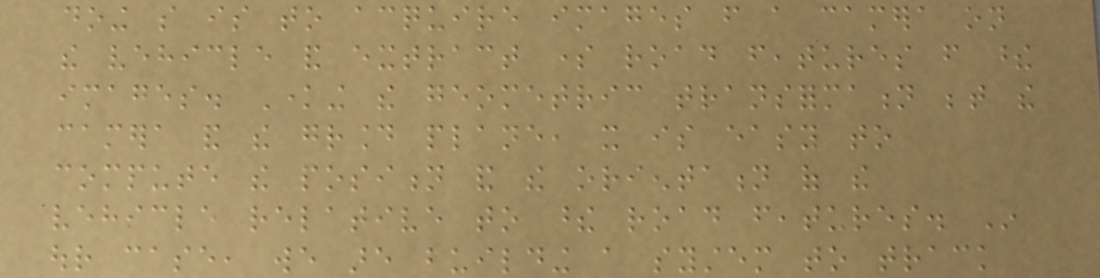doing so is to acquire images from a camera on
the vehicle and extract some road features from these
images. Knowing the geometric transformation between the
camera and the ground plane, it is easy to
compute the position and the orientation of the
vehicle relative to these road features. In
our case, we are building a system to track
